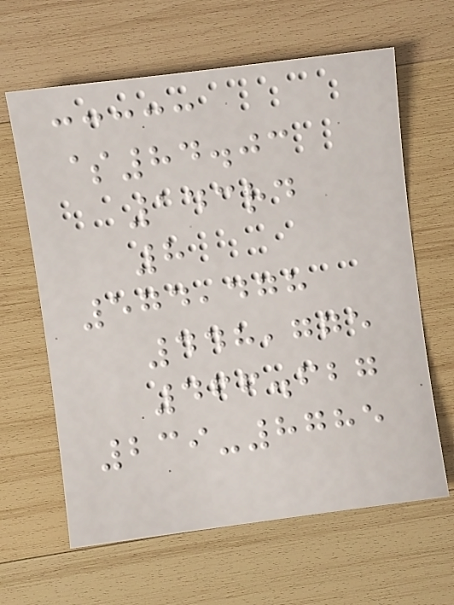$84.03
143rd
8
574,478
448,775
466.627
239-8785
